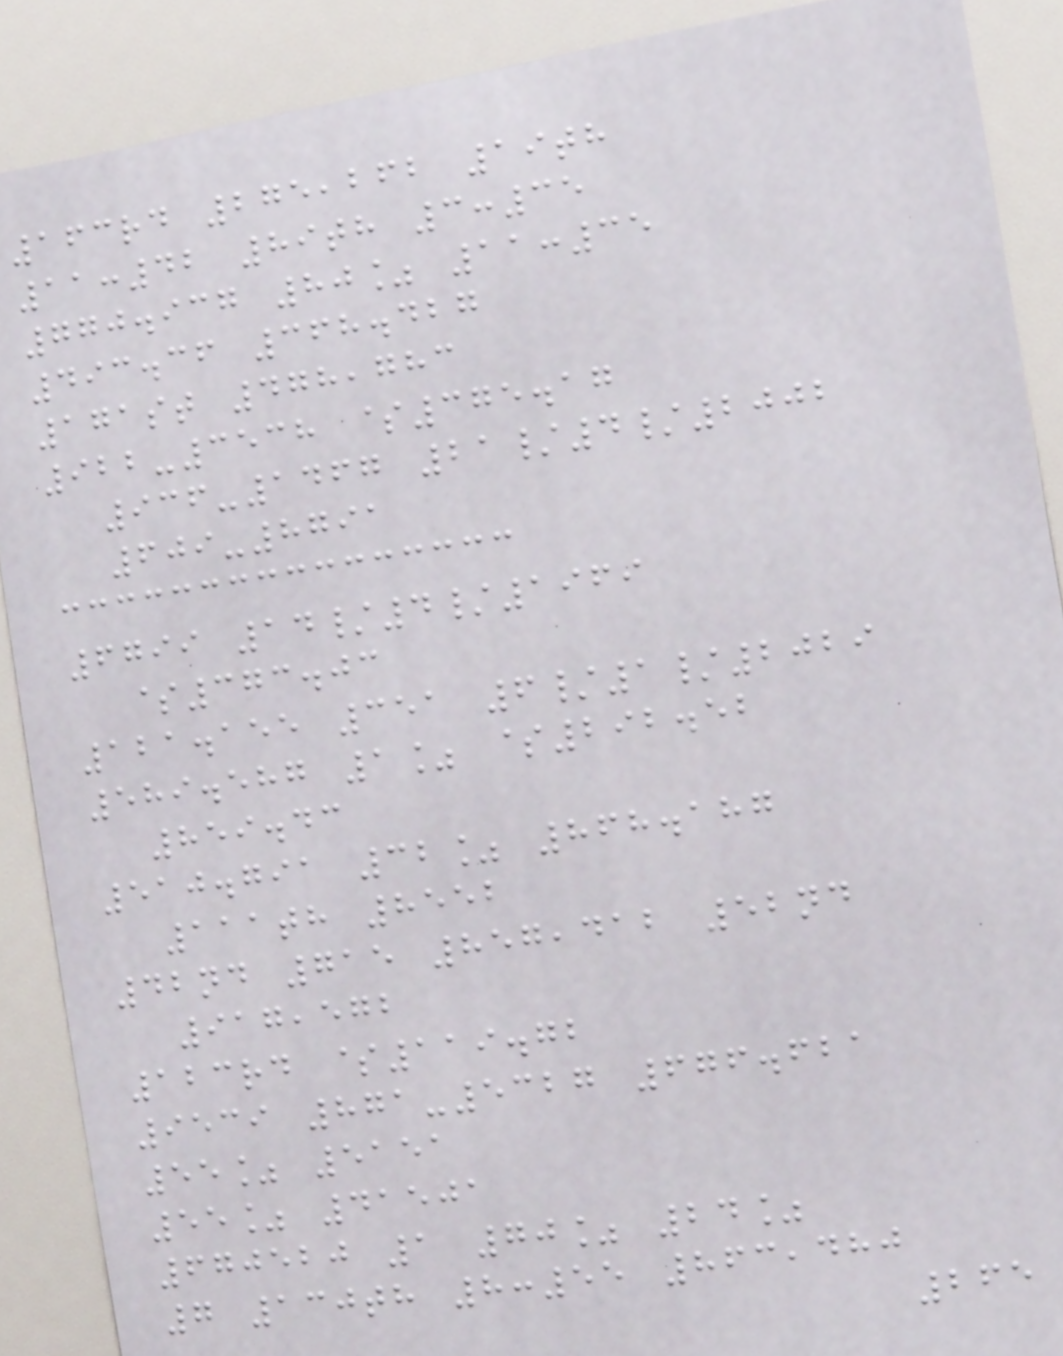163rd 275,262 19th
11:42 89th 3:35
770.937 80% 11:35
493.36 368.427
171st 478,783
922-3538 $375.17
936-1467 21/4/2002
609-8791
6799 14/4/1969
$373.03
121.155 351 6/1/2029
589.587 1% $292.52
859.43
510.791 32% 868.187
111th 8552
42nd 715 857,412 52nd
917,572
123rd $119.72
9539 871-5327 676.621
55% 5151
55% 41501
670520 1 70% 24%
7 130th 8:55 863,480
265
